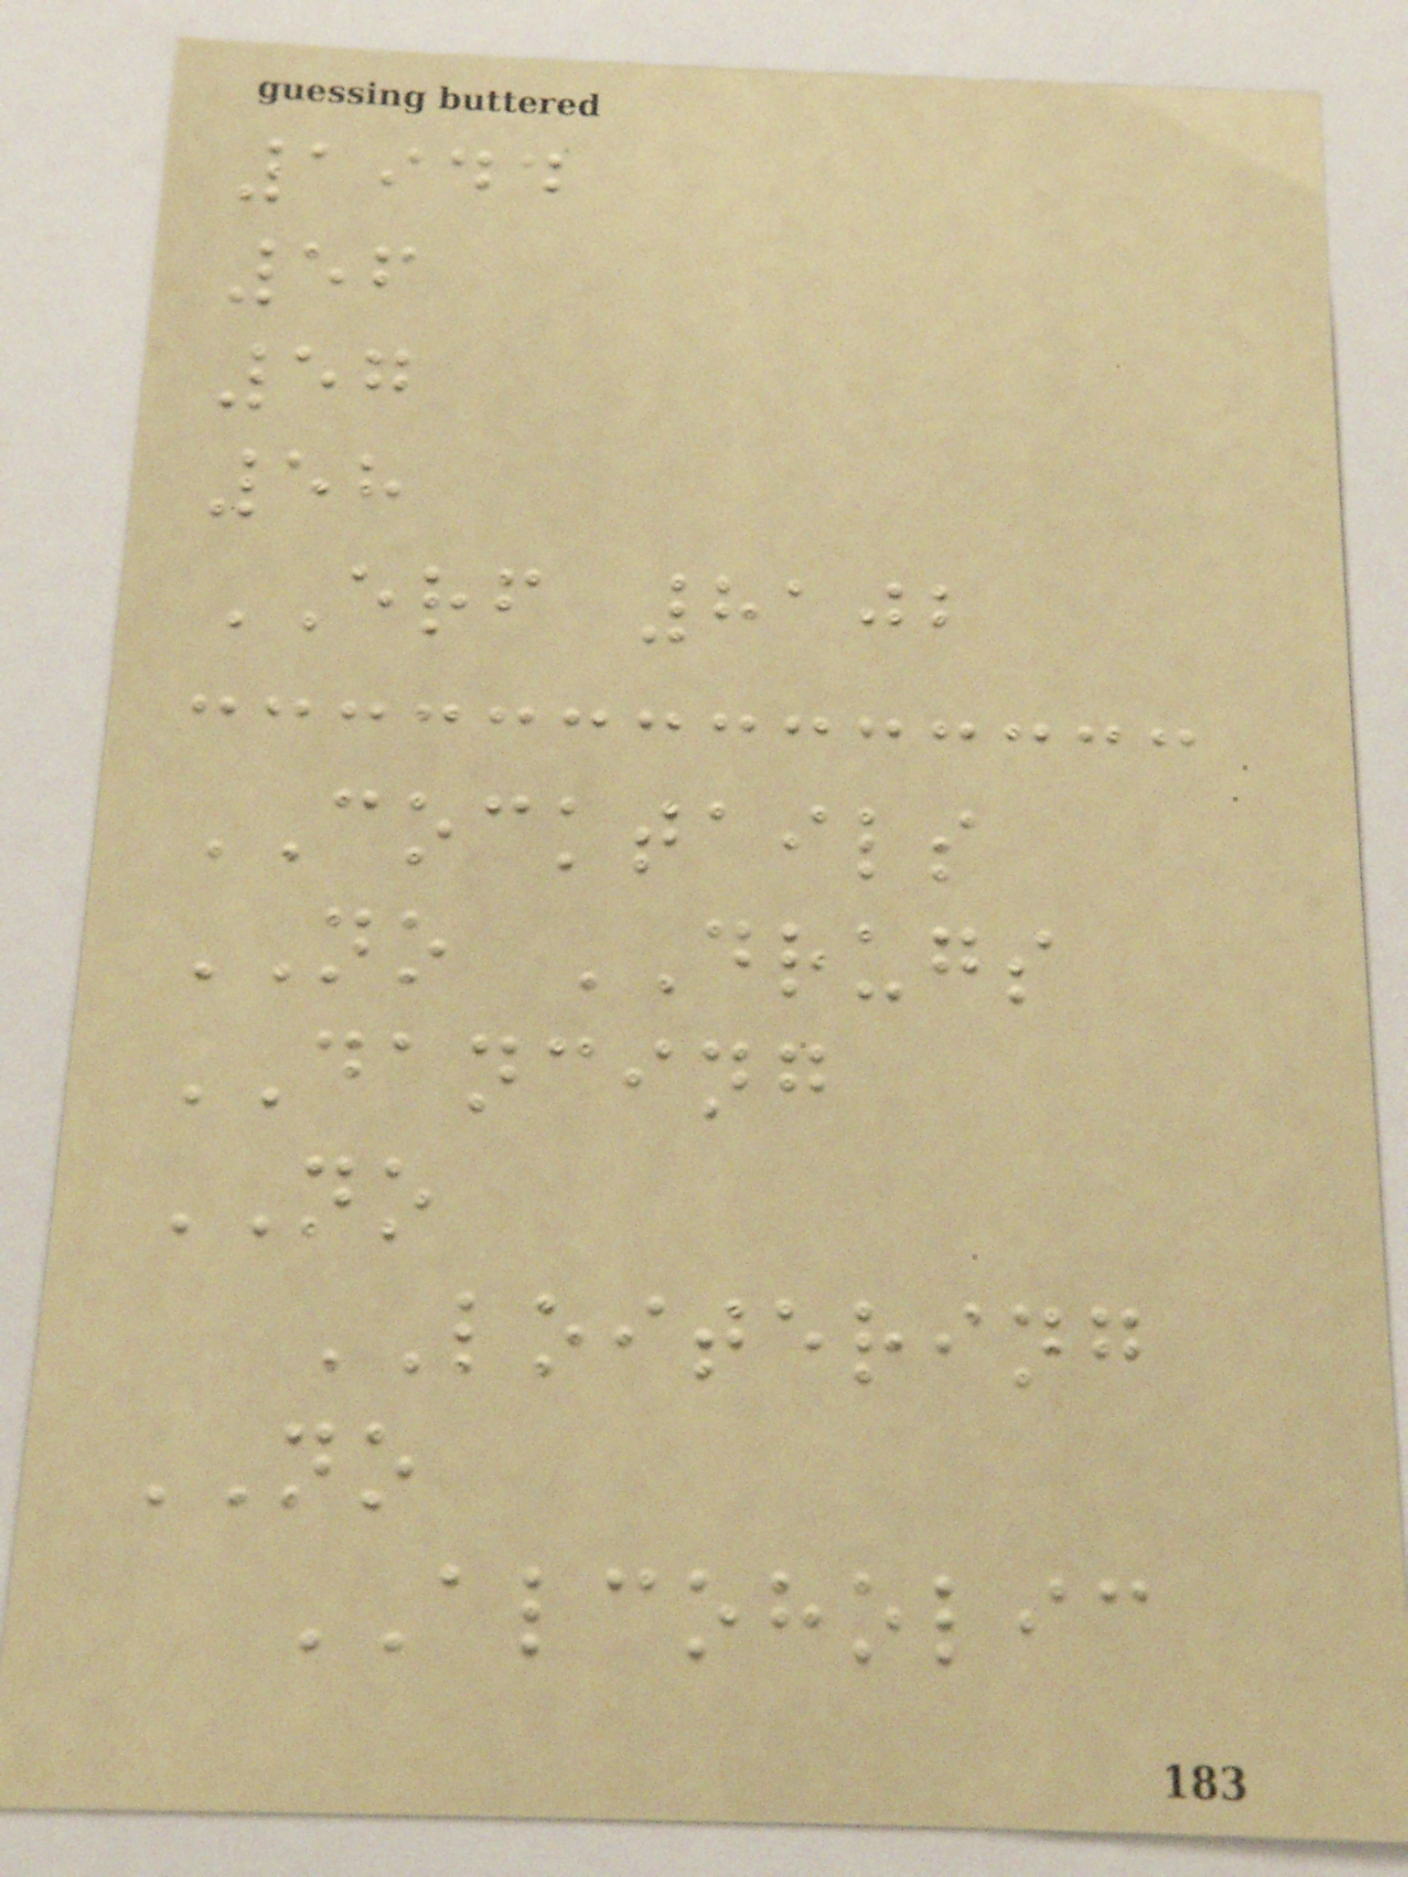1944
56
57
58
ERF 8102
COCKTAILS
NO DRUGS
DANCING
NO
LOITERING
NO
ALCOHOLIC
